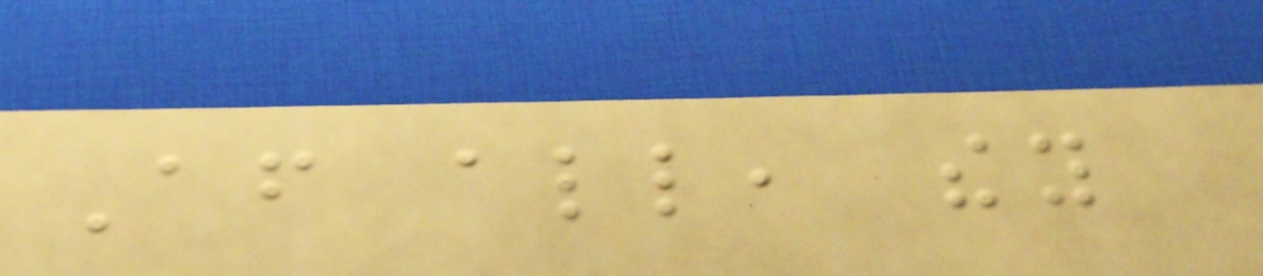After all, they
